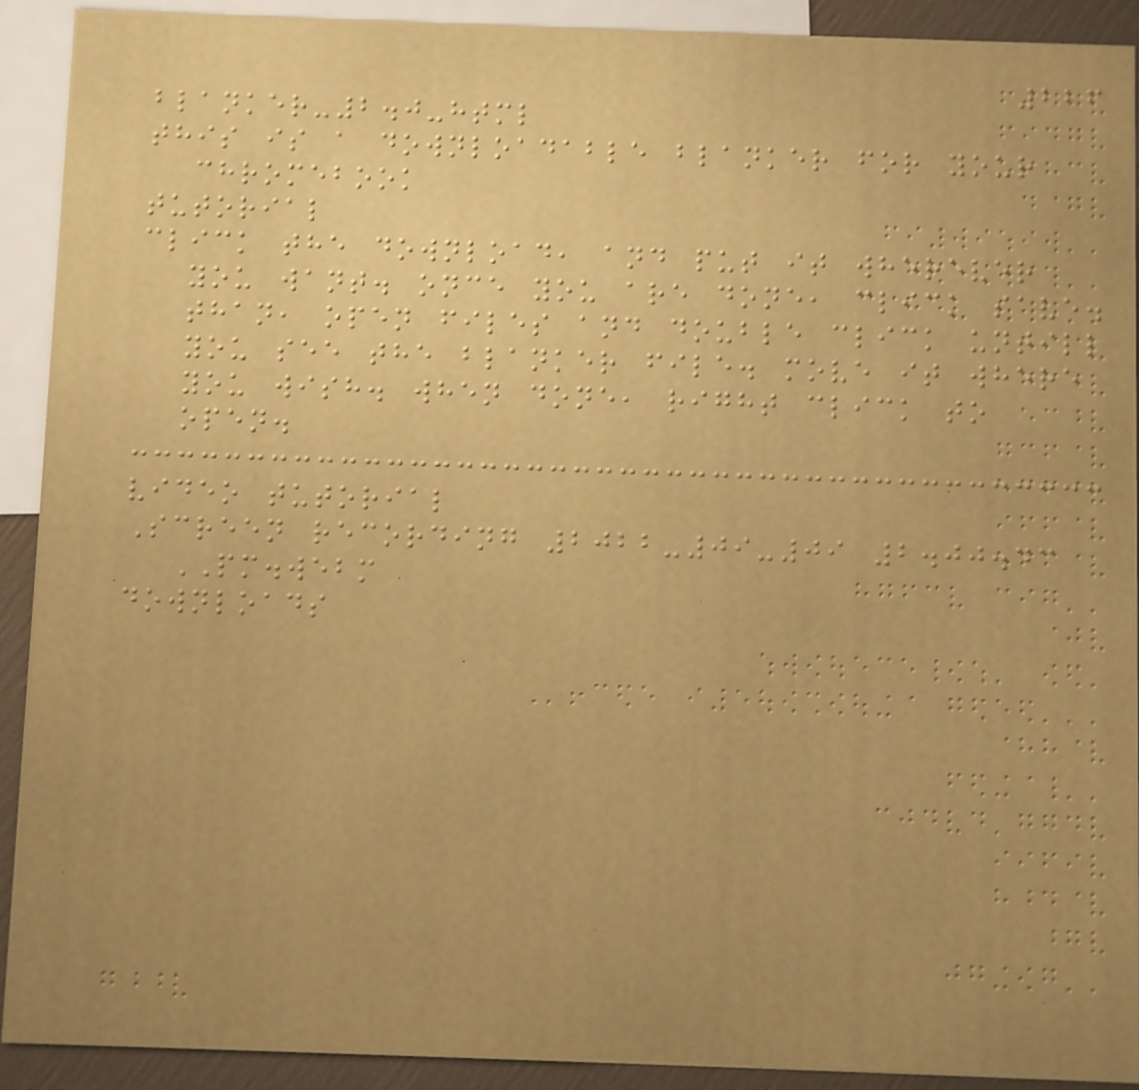226
blanker-2.0-html
this is a downloadable blanker for your
chromebook
tutorial
click the download, and put it wherever
you want. once you are done, click save.
than, open files and double click untill
you see the blanker file. move it where
you wish. when done, right click to
open.
video tutorial
Screen recording 2022-09-09 2.00.43
PM.webm
downloads
